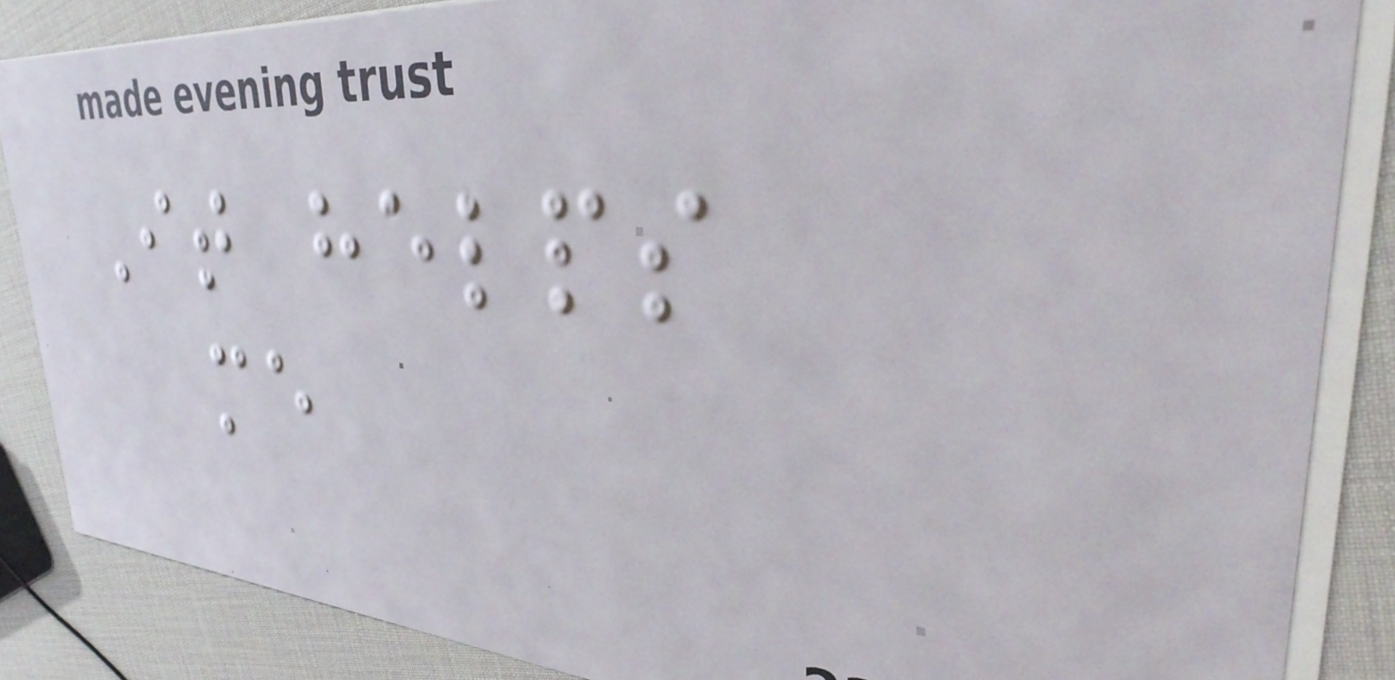It helps
me
